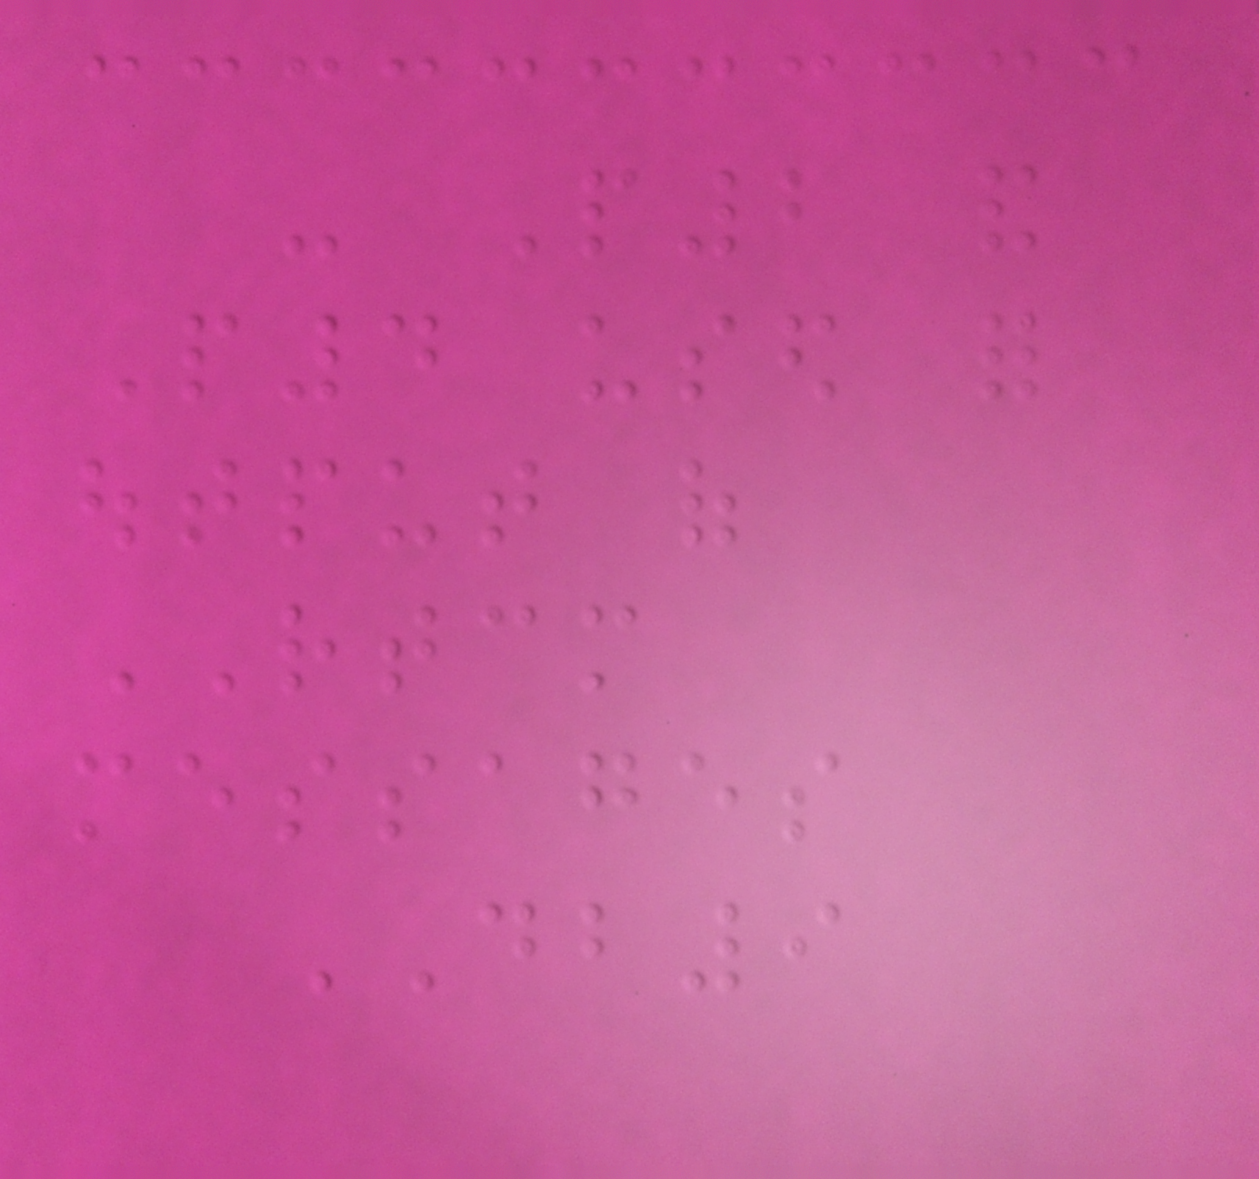- P2 and
P4 used for
output of
RTCM
messages
DB9
